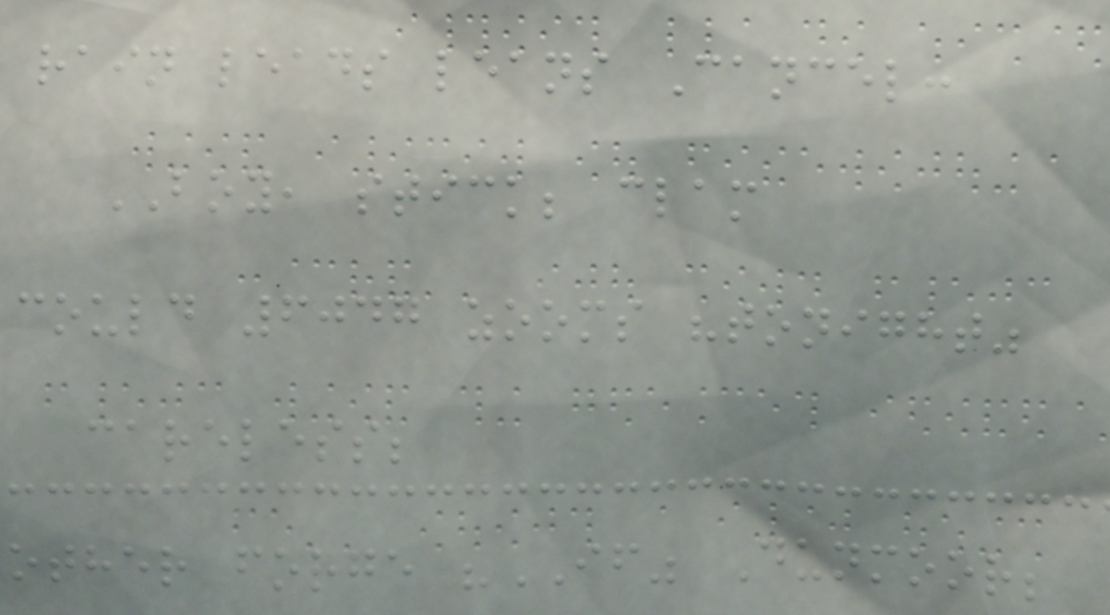rain leads leans Cancel:
BOY, stick; clam
could 6047 zooms "tonight"
careless;
other forge "IF" Dunmoor;
